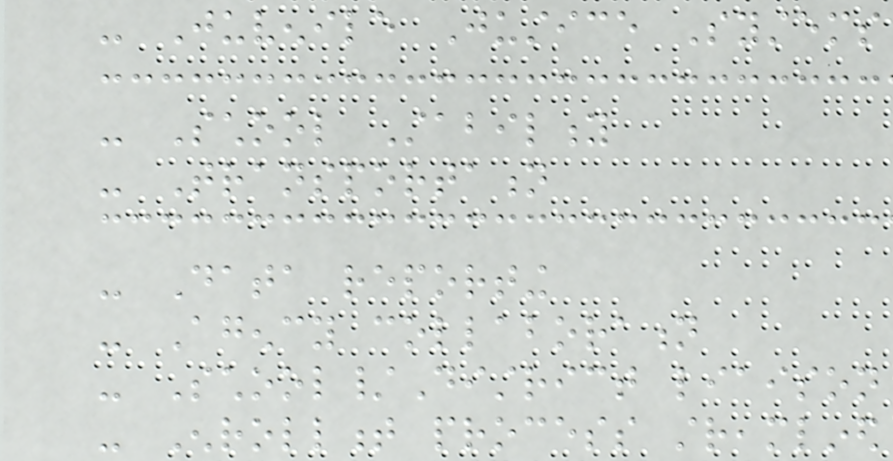- Juvenile Justice Systems
- School Stability
- Transportation
- Data reporting
- Agency collaboration
- School/District liaison
- Enrollment process streamlined
